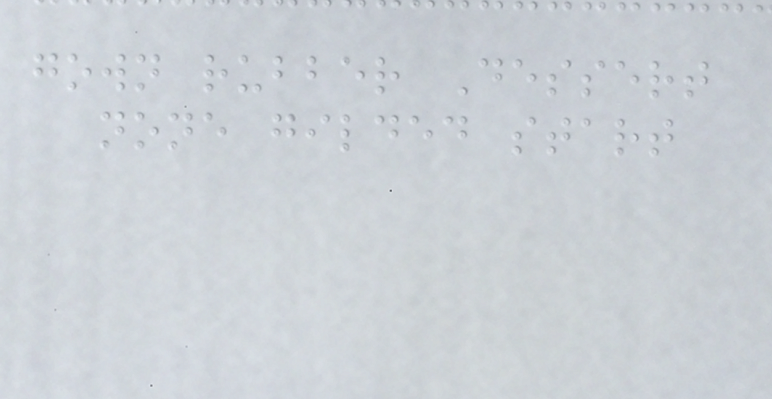gown rubber Dessert
none gilded start
